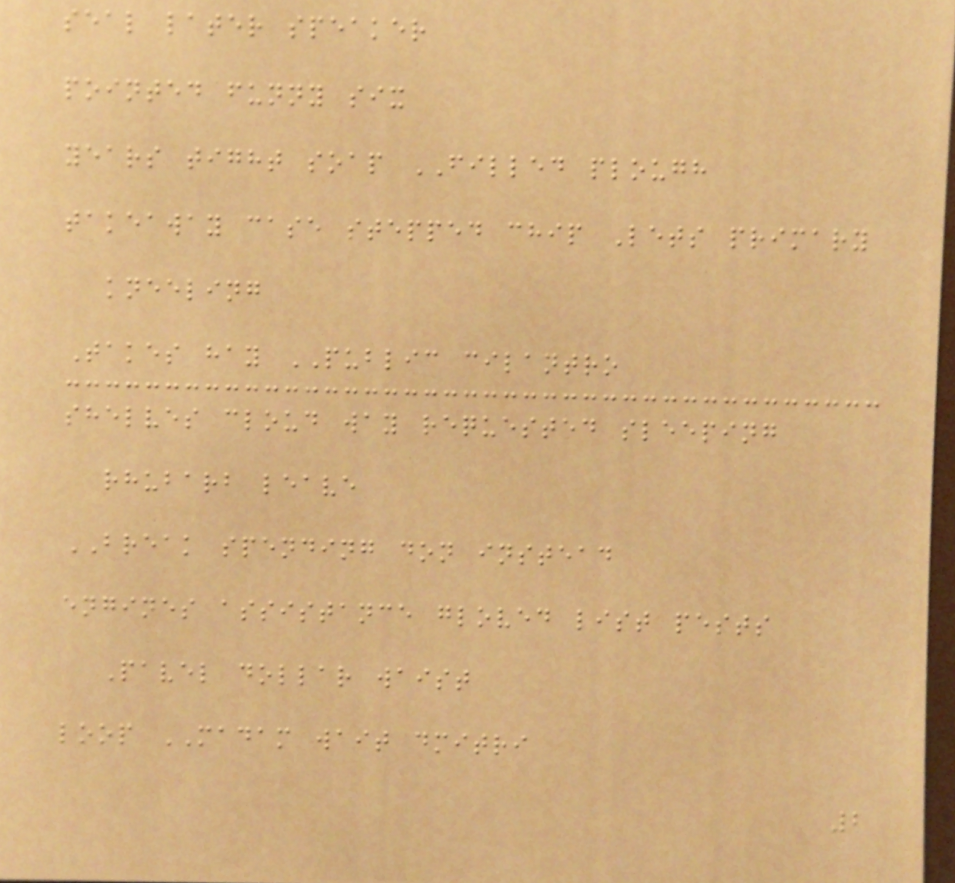seal later speaker
pointed funny six
years tight soap FILLED plough
takeaway case stepped chip Lets primary
kneeling
Takes hay PUBLIC cilantro
shelves cloud way requested sleeping
rhubarb leave
BREAK spending don instead
engines assistance gloved list pests
Pavel dollar waist
loop MADAM wait dmitri
2
